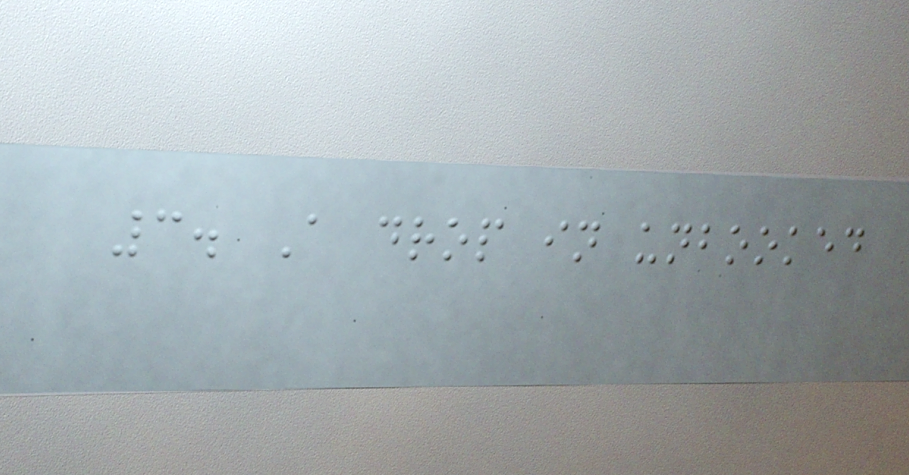3. A drop in unbooked
